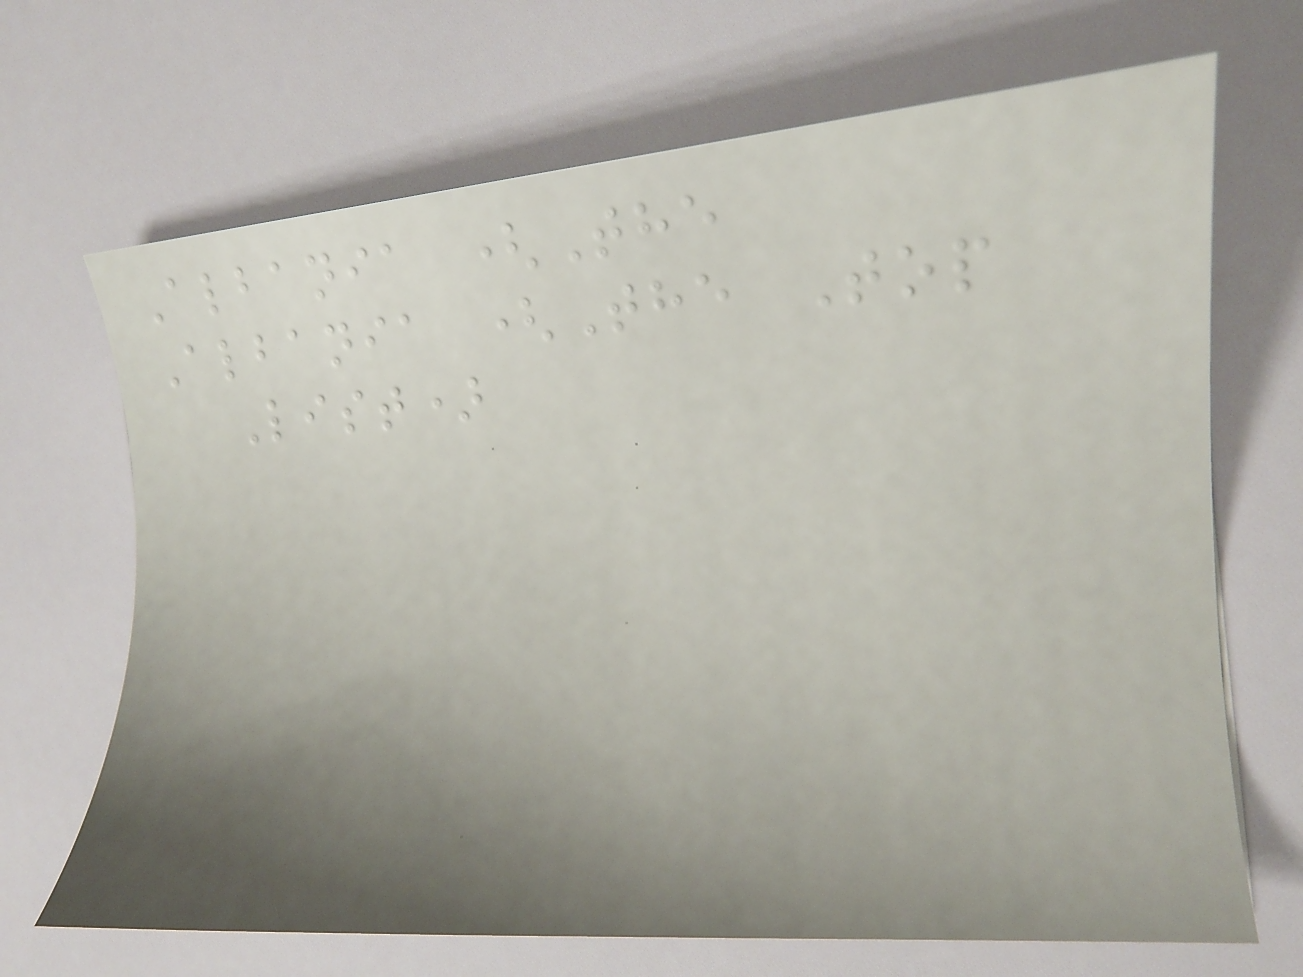Albania (The
Albania (The Top
List)
